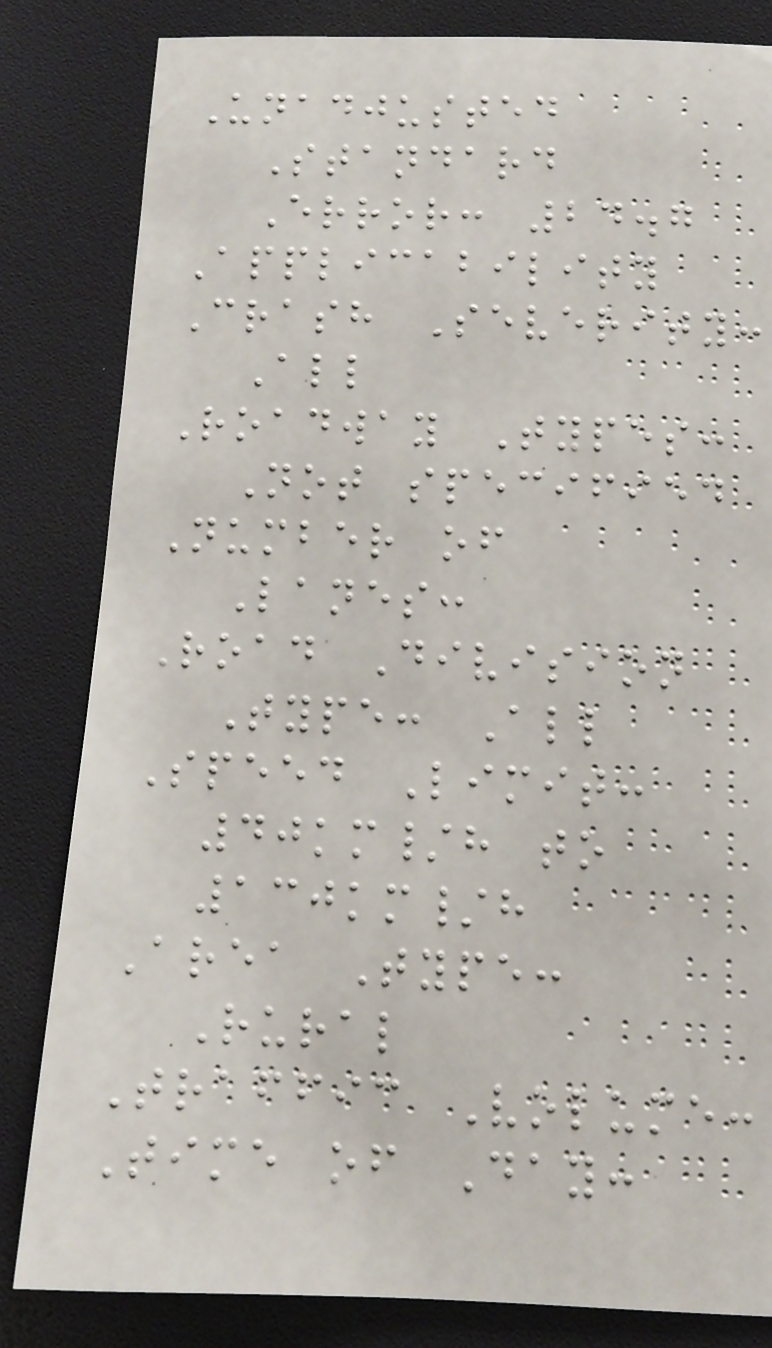Unadjusted
Standard
Error: 24.7
Applicability
Crash Severity:
All
Roadway Types:
Not specified
Number of
Lanes:
Road Division
Type: All
Speed Limit:
40km/h to
130km/h
Area Type:
Rural
Traffic Volume:
Time of Day:
